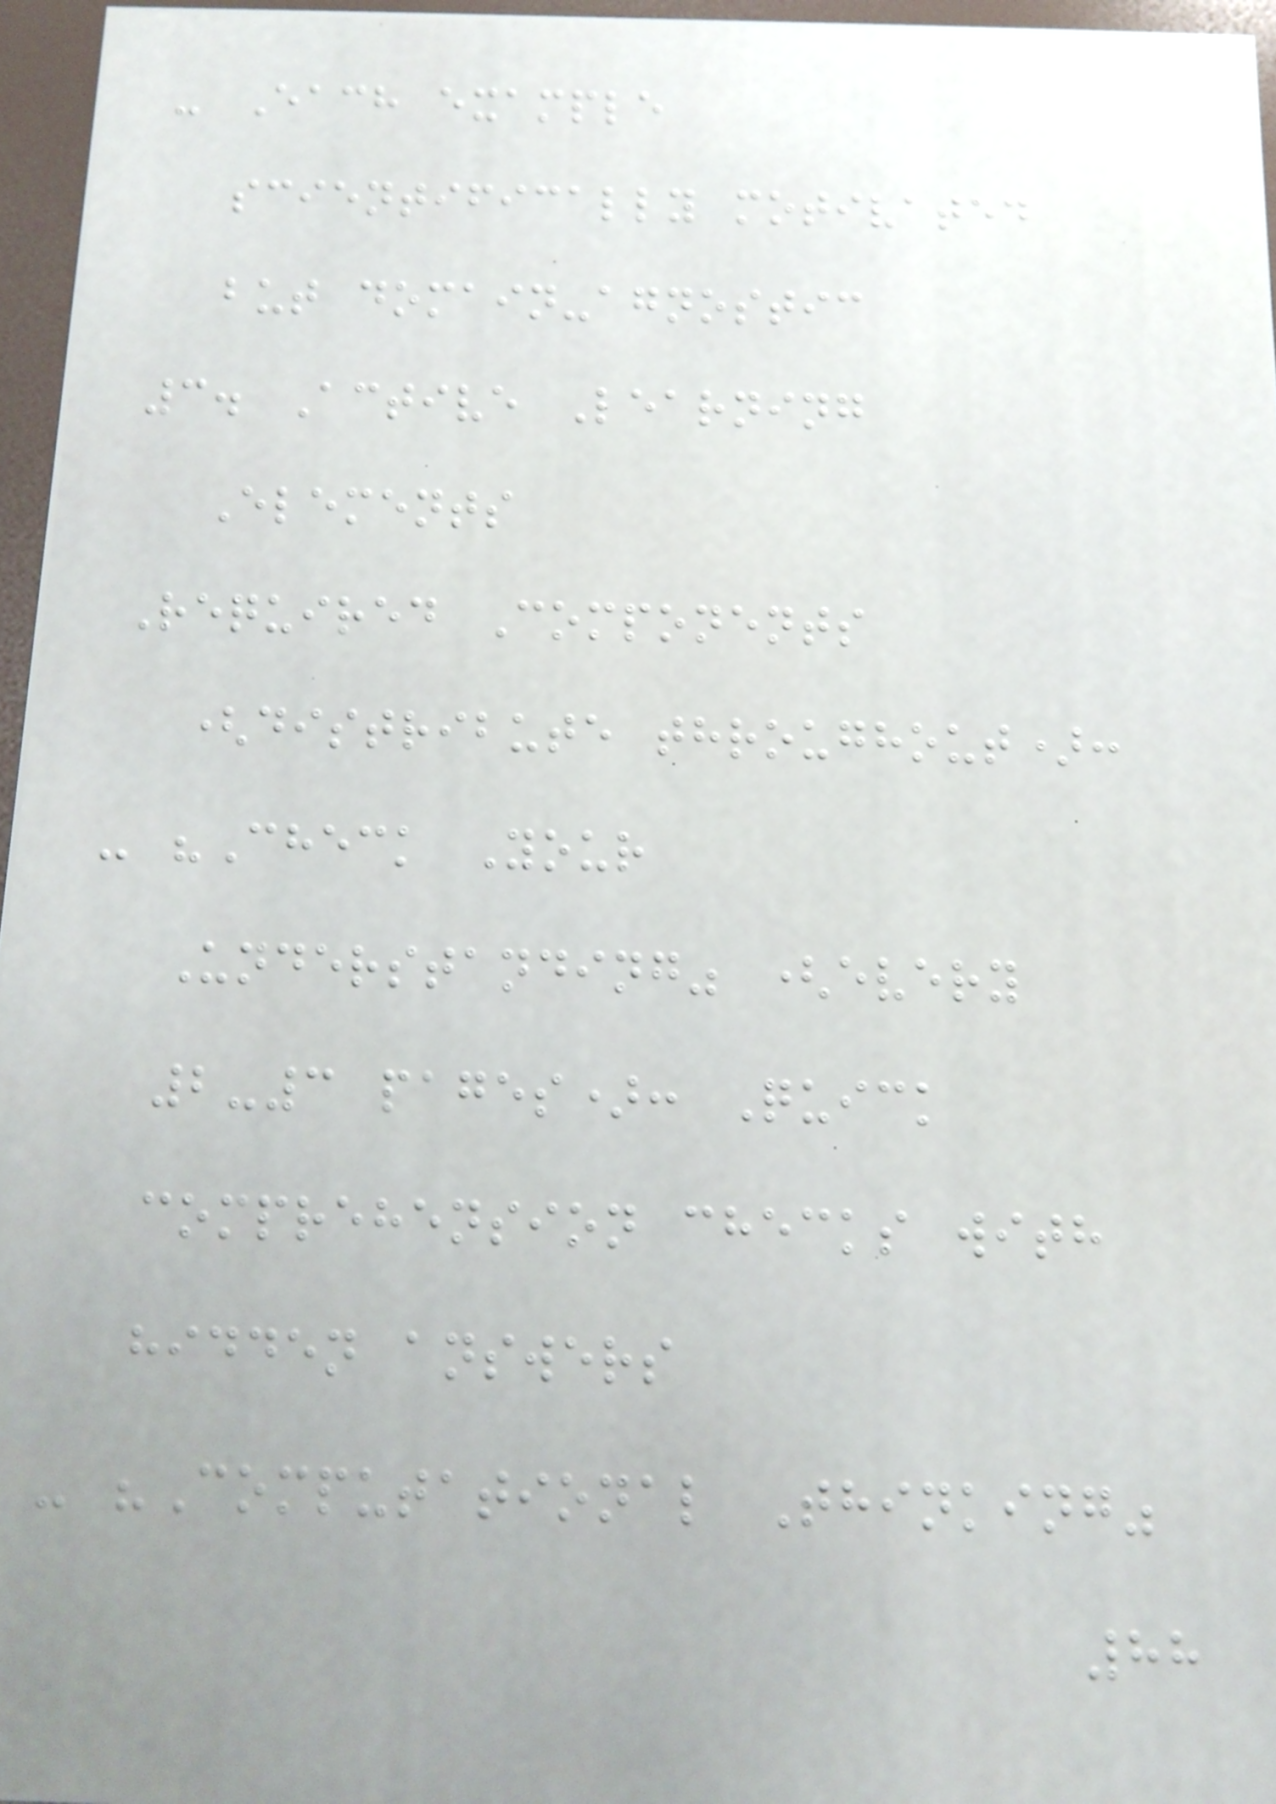- Each example
scientifically motivated
but domain-agnostic
3. Active Learning
Elements
Required Components
(distribute throughout):
- "Check Your
Understanding" (every
2-3 pages): Quick
comprehension checks with
hidden answers
- "Computational Thinking"
88
